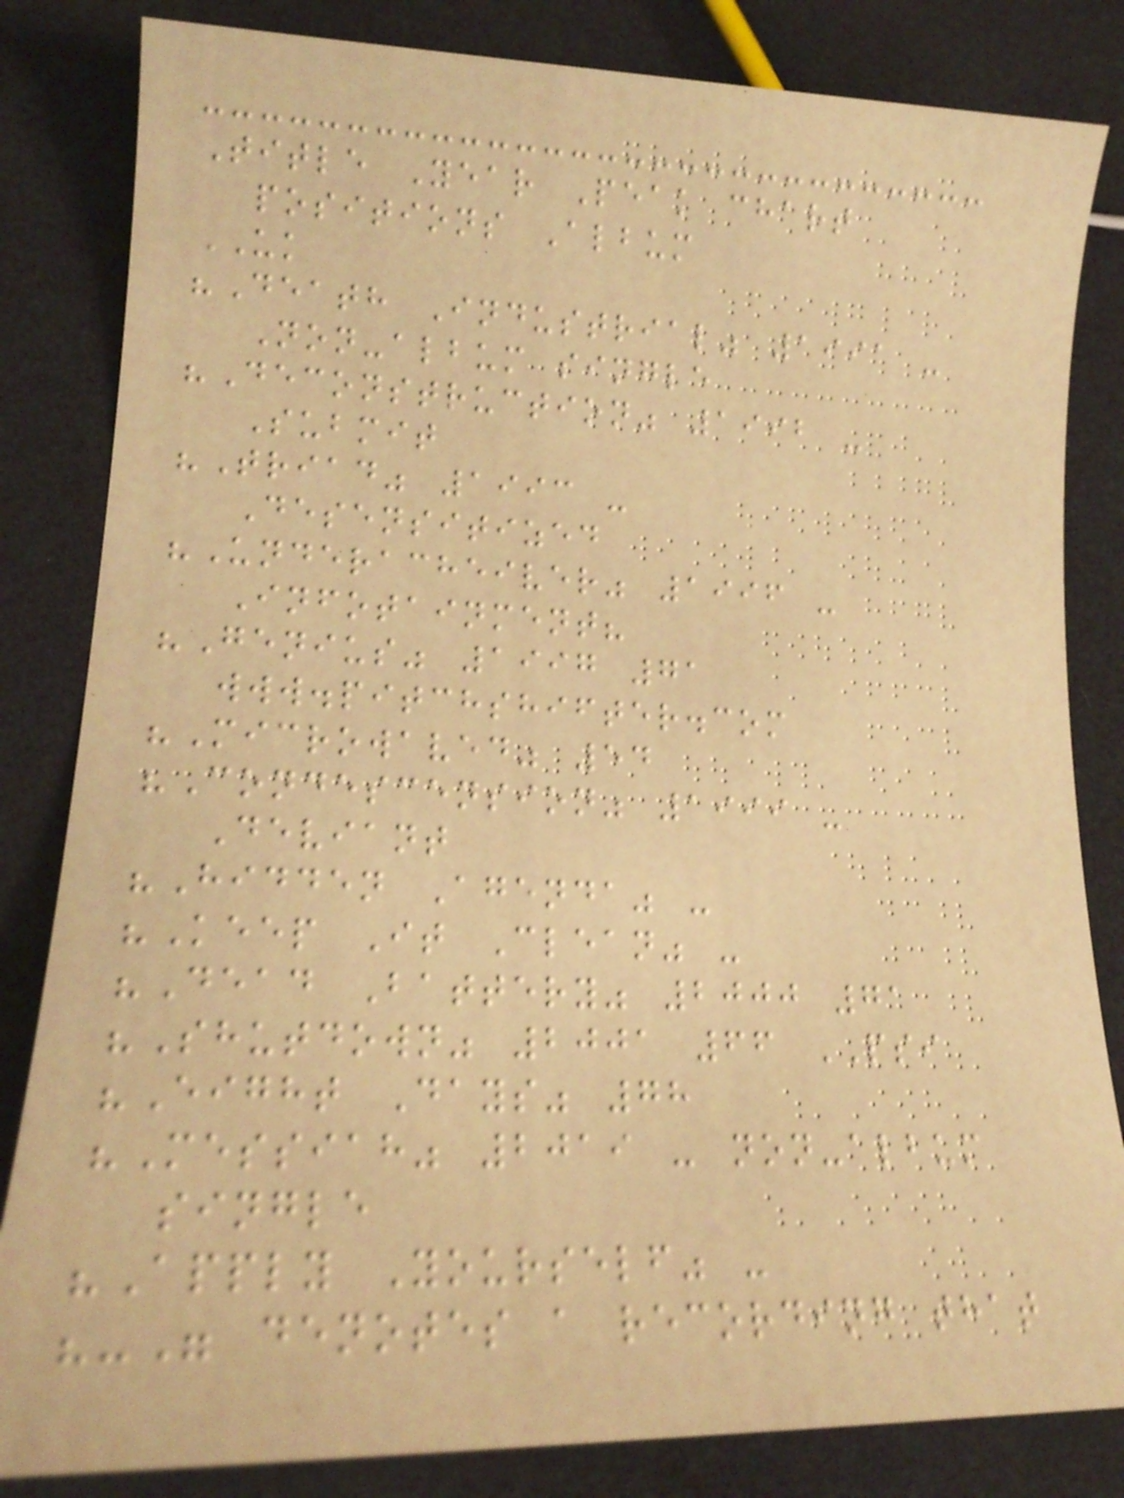Title Year Peak chart
positions Album
UK
"Death Industrial" 1991 -
Non-album single
"Deconstruction" 1992 -
Submit
"Triad" 1993 -
Desensitized
"Underacheiver" 1996 -
Infotainment?
"Genius" 1997 71
www.pitchshifter.com
"Microwaved" 54
"Condescension" 1999 -
Deviant
"Hidden Agenda" -
"Keep It Clean" -
"Dead Battery" 2000 71
"Shutdown" 2001 66 PSI
"Eight Days" 78
"Messiah" 2019 - non-album
single
"Apply Yourself" -
"-" denotes a recording that
